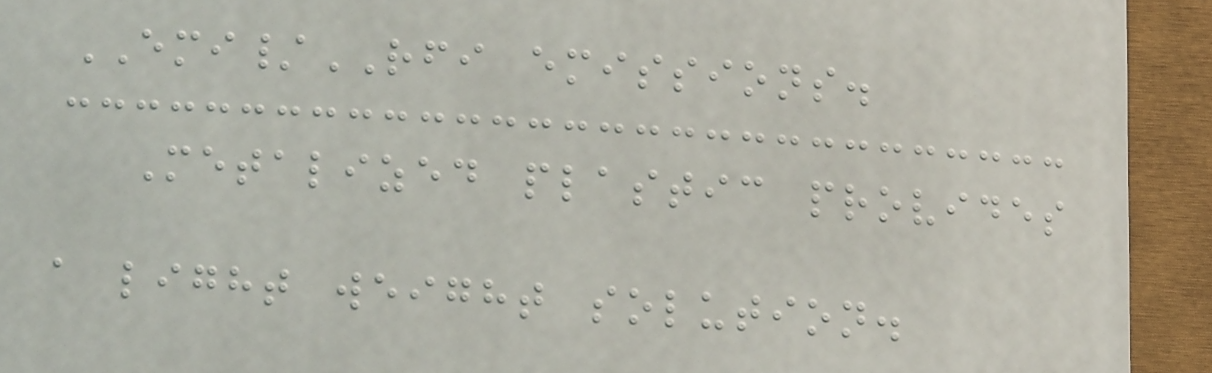EMI/RFI emissions.
Metalized plastic provides
a light weight solution.
